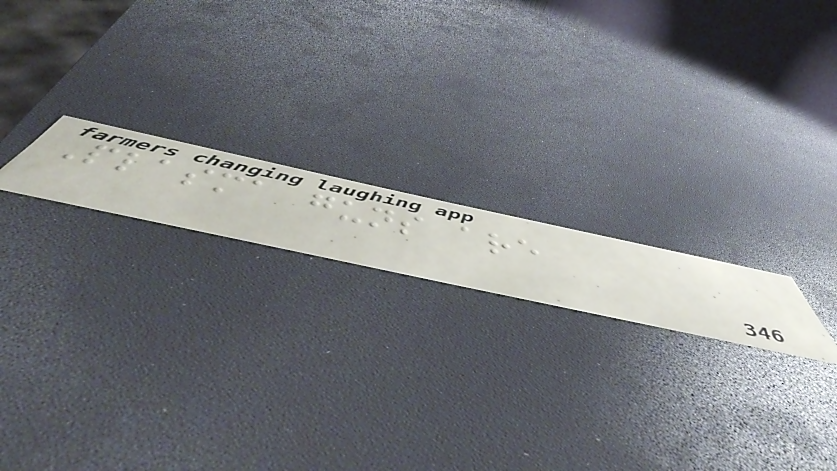Plasma guns are
